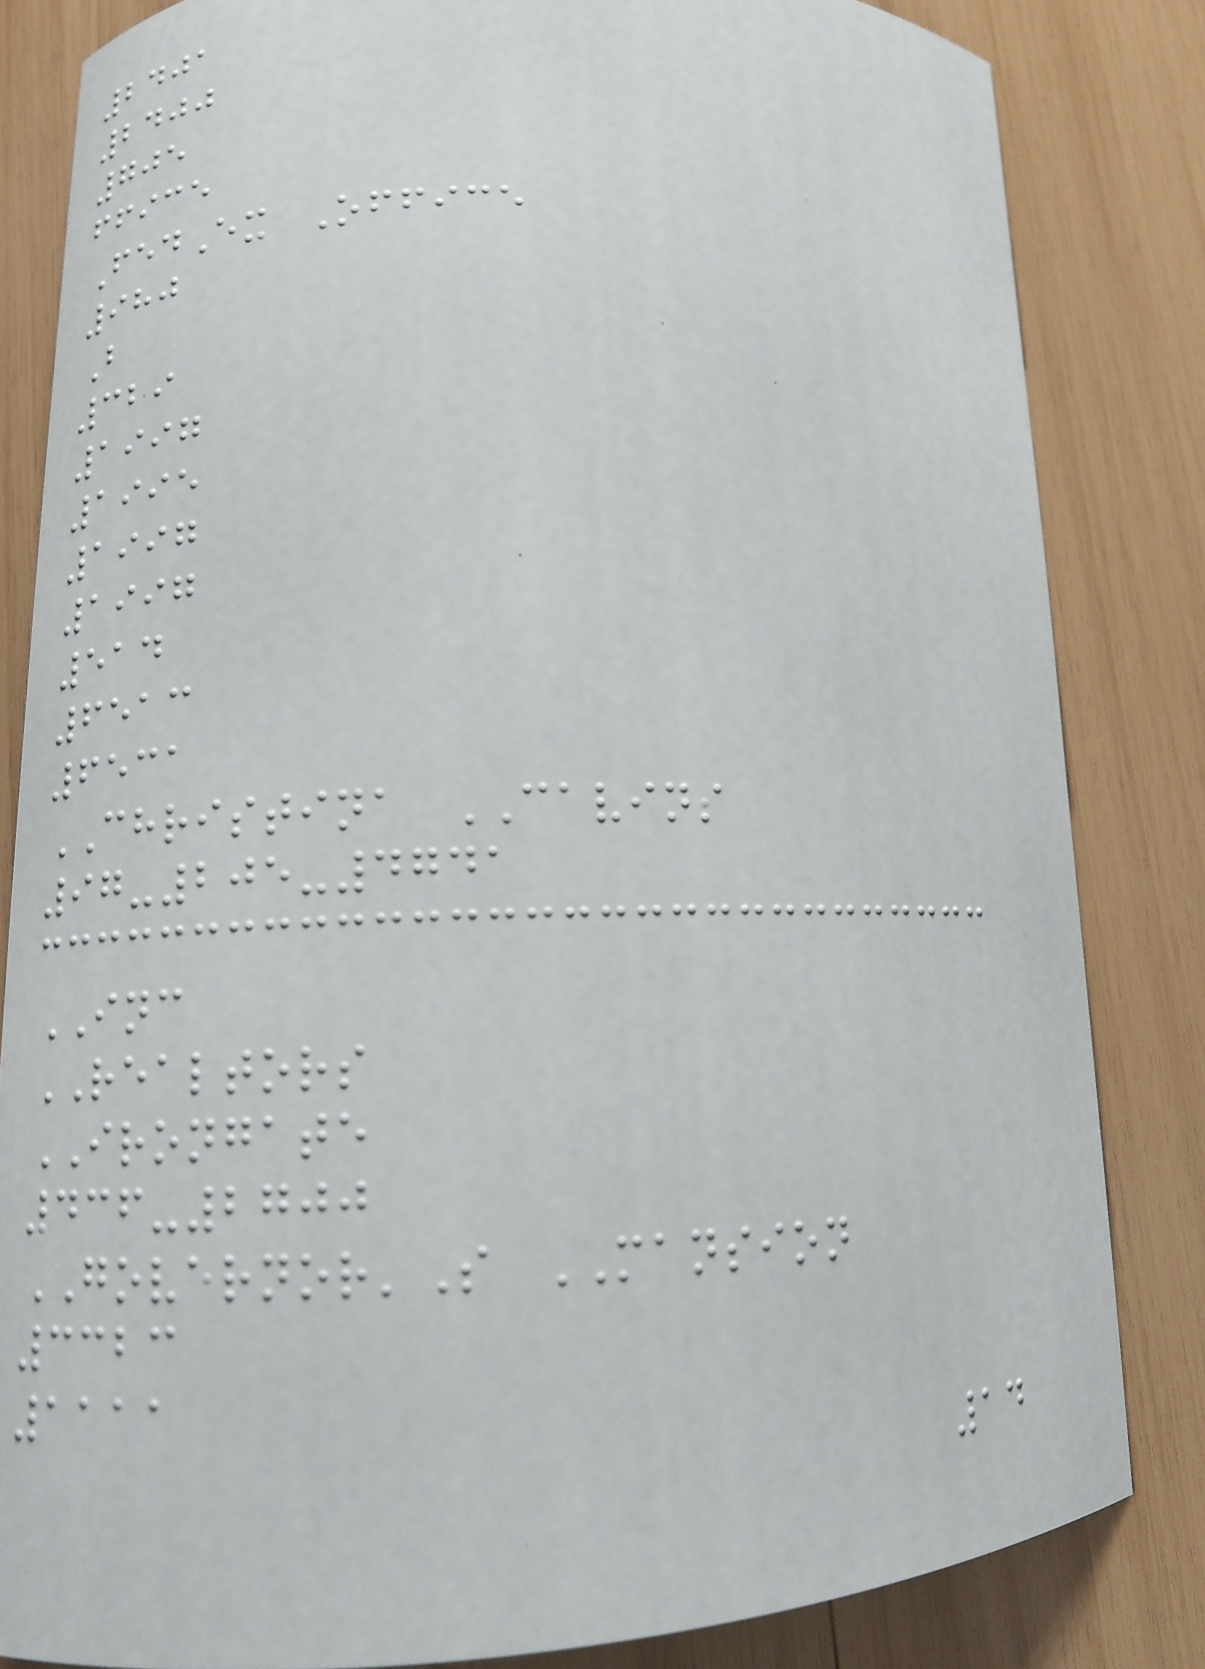2401
2400
705
ffice
FedEx Office
980
B
329
1997
1995
1997
1997
514
6513
6531
CHRISTINA CAVINS
97-205-4741
INC
REALTORS
IRONGATE
436-2700
GOVERNOR'S MANSION
3323
1111
14
